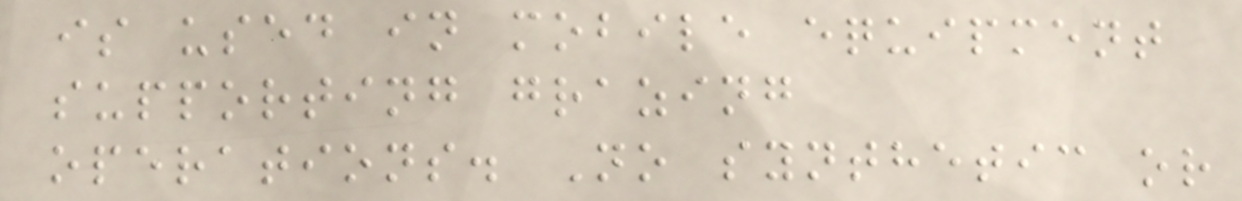is used in mobile equipment
supporting grazing
operations. No synthetic or
